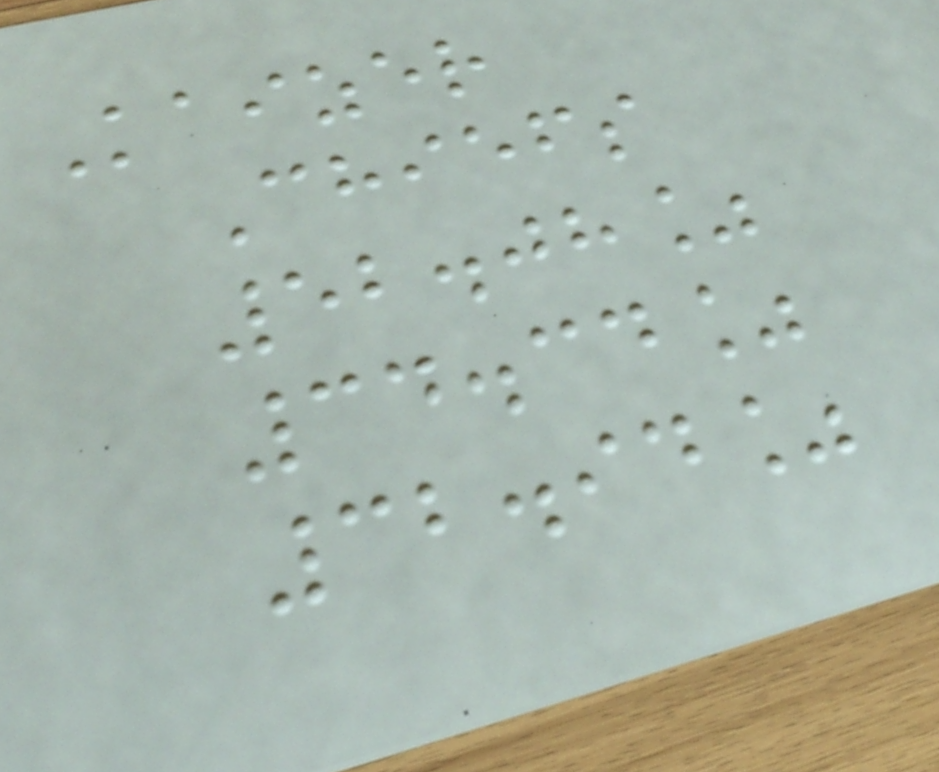Kaizer
Chiefs
52.08%
34.34%
32.94%
